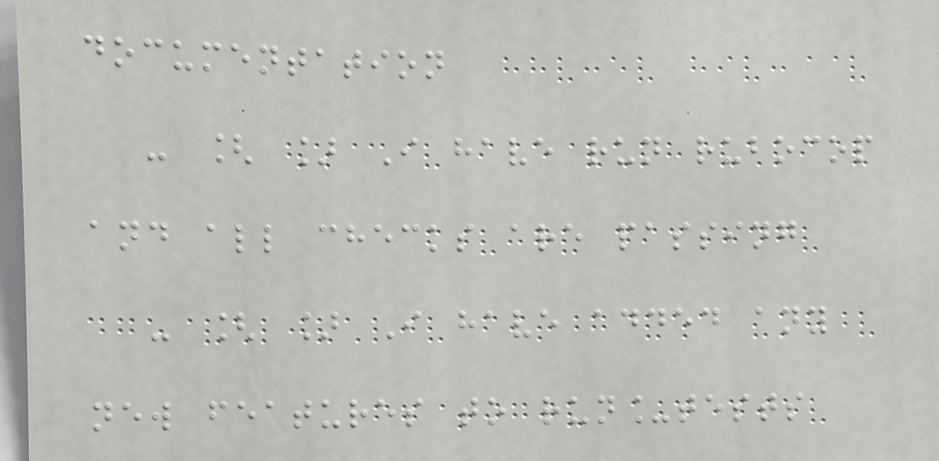documentation
- [ ] I have run rubocop
and all checks are passing
- [ ] I have added any
new features to run_tests
